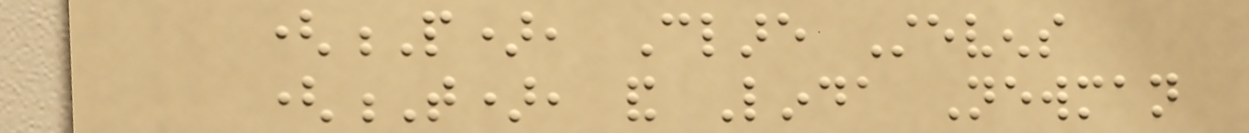(P), Clare Stevens
(T), and Linda Newman
